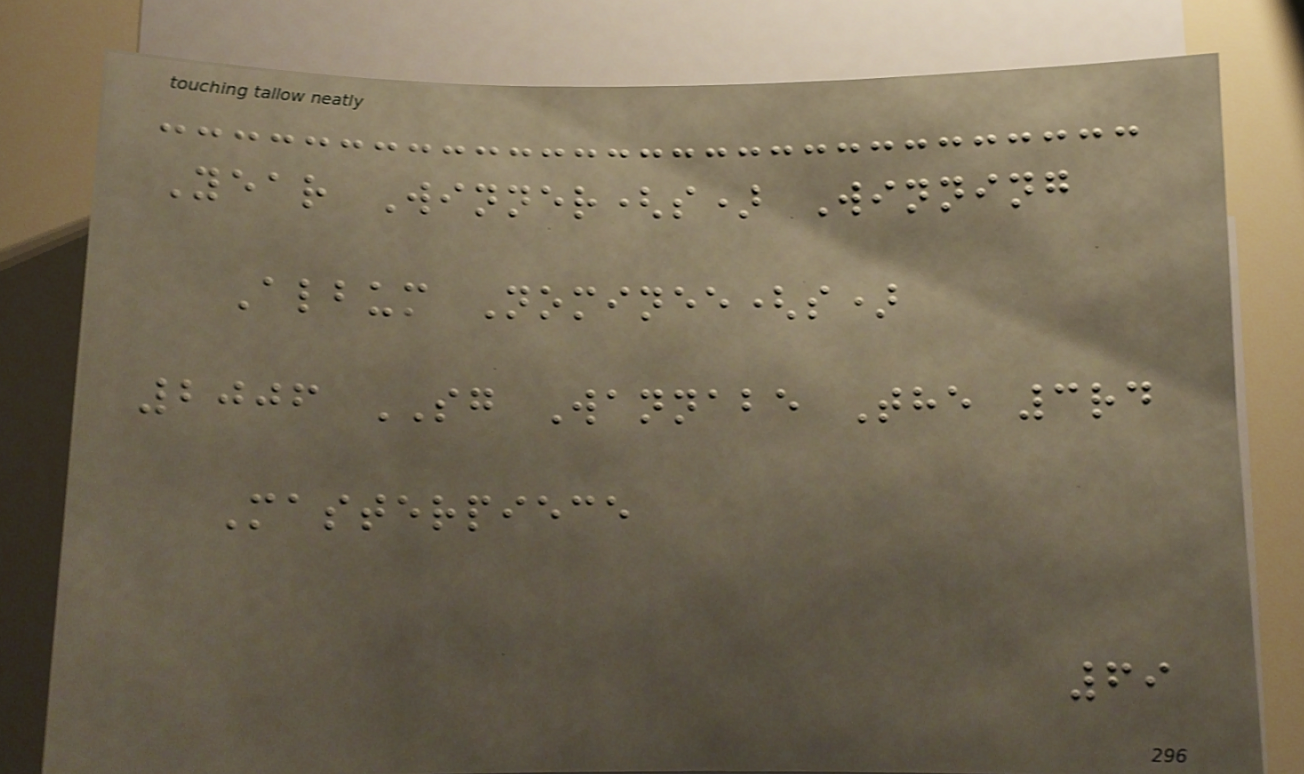Year Winner(s) Winning
Album Nominee(s)
2006 SG Wannabe The 3rd
Masterpiece
69
